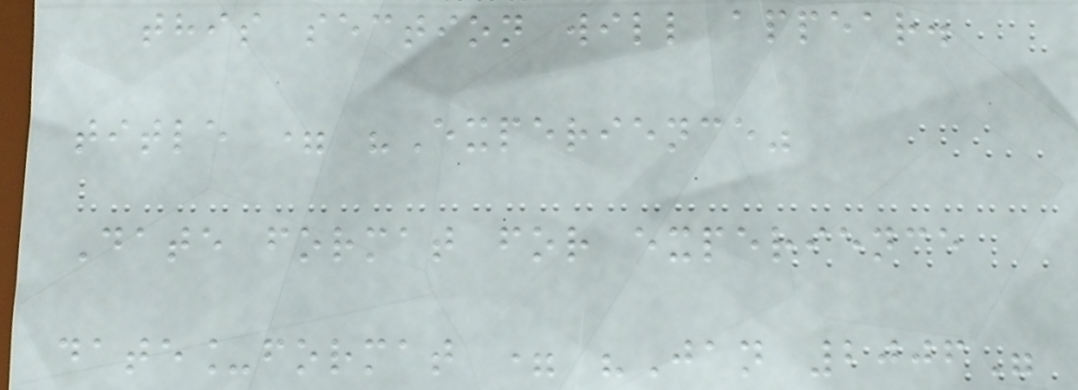this section will appear.
title = "Experience"
Date format for experience
date_format = "Jan 2006"
